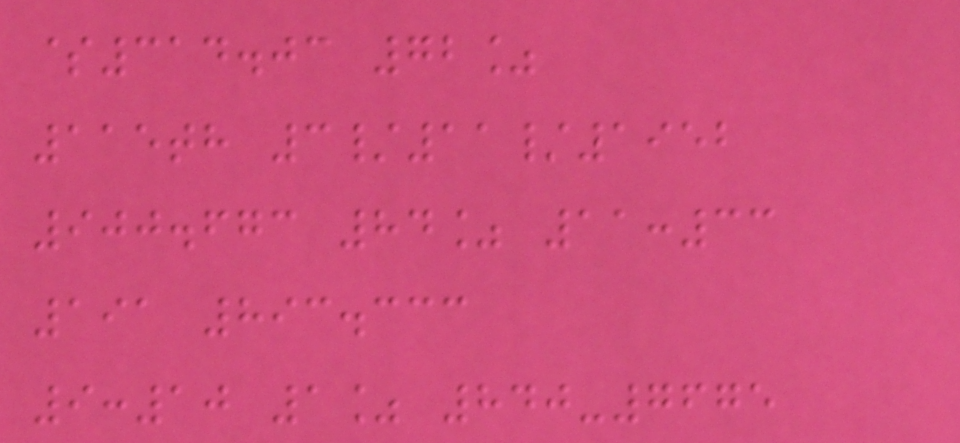$314.03 72%
115th 3/11/1952
900.673 84% 11:33
191 893.333
9:10 1% 840-7675
